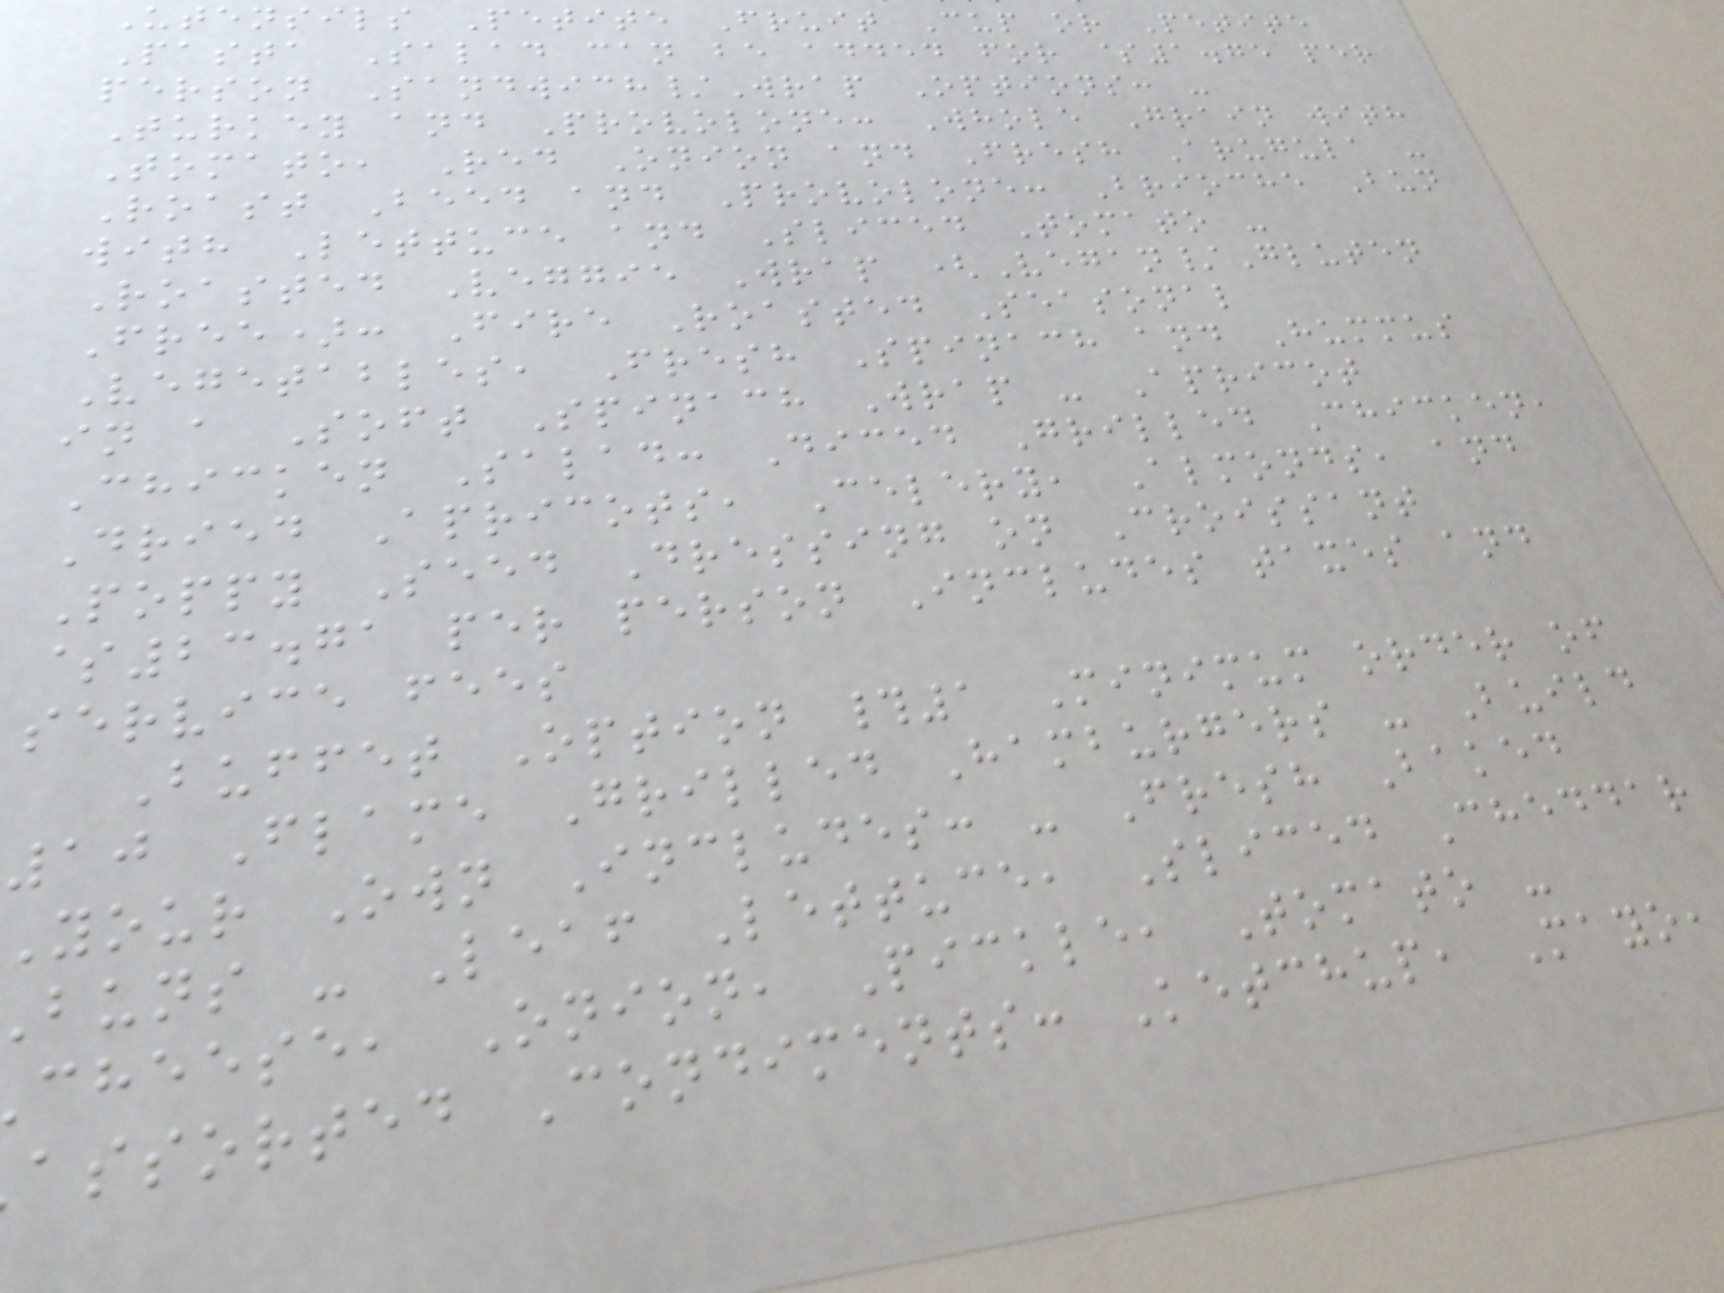Utensils Petite Fruit Cup or Petite
Pasta Salad can be added for $1.75 per
person Sandwich/Wrap Options: -
Turkey and Provolone: Whole Grain with
Tomato, Red Onion and Fresh Arugula -
Roast Beed and Provolone: Brioche Bun
with Lettuce and Sliced Tomato -
Roasted Veggie Wrap (Vegan/Gluten
Free): Fire Roasted Seasonal
Vegetables, Fresh Spinach and Hummus
in a Soft Spinach Wrap - Apricot
Chicken Salad: Diced Grilled Chicken,
Dried Apricots, Celery, Almonds, and
Poppy Seed Dressing on Croissant
$23.71 per person Includes taxes and
service fees
Buffet Option #1 Minimum order of
10 Flame Grilled Hamburgers - Build
your Own Includes: - Fresh Baked
buns - Leaf Lettuce, Sliced Cheddar
cheese, Onion, Pickle, Tomato -
assorted Condiments: Ketchup, Mayo,
